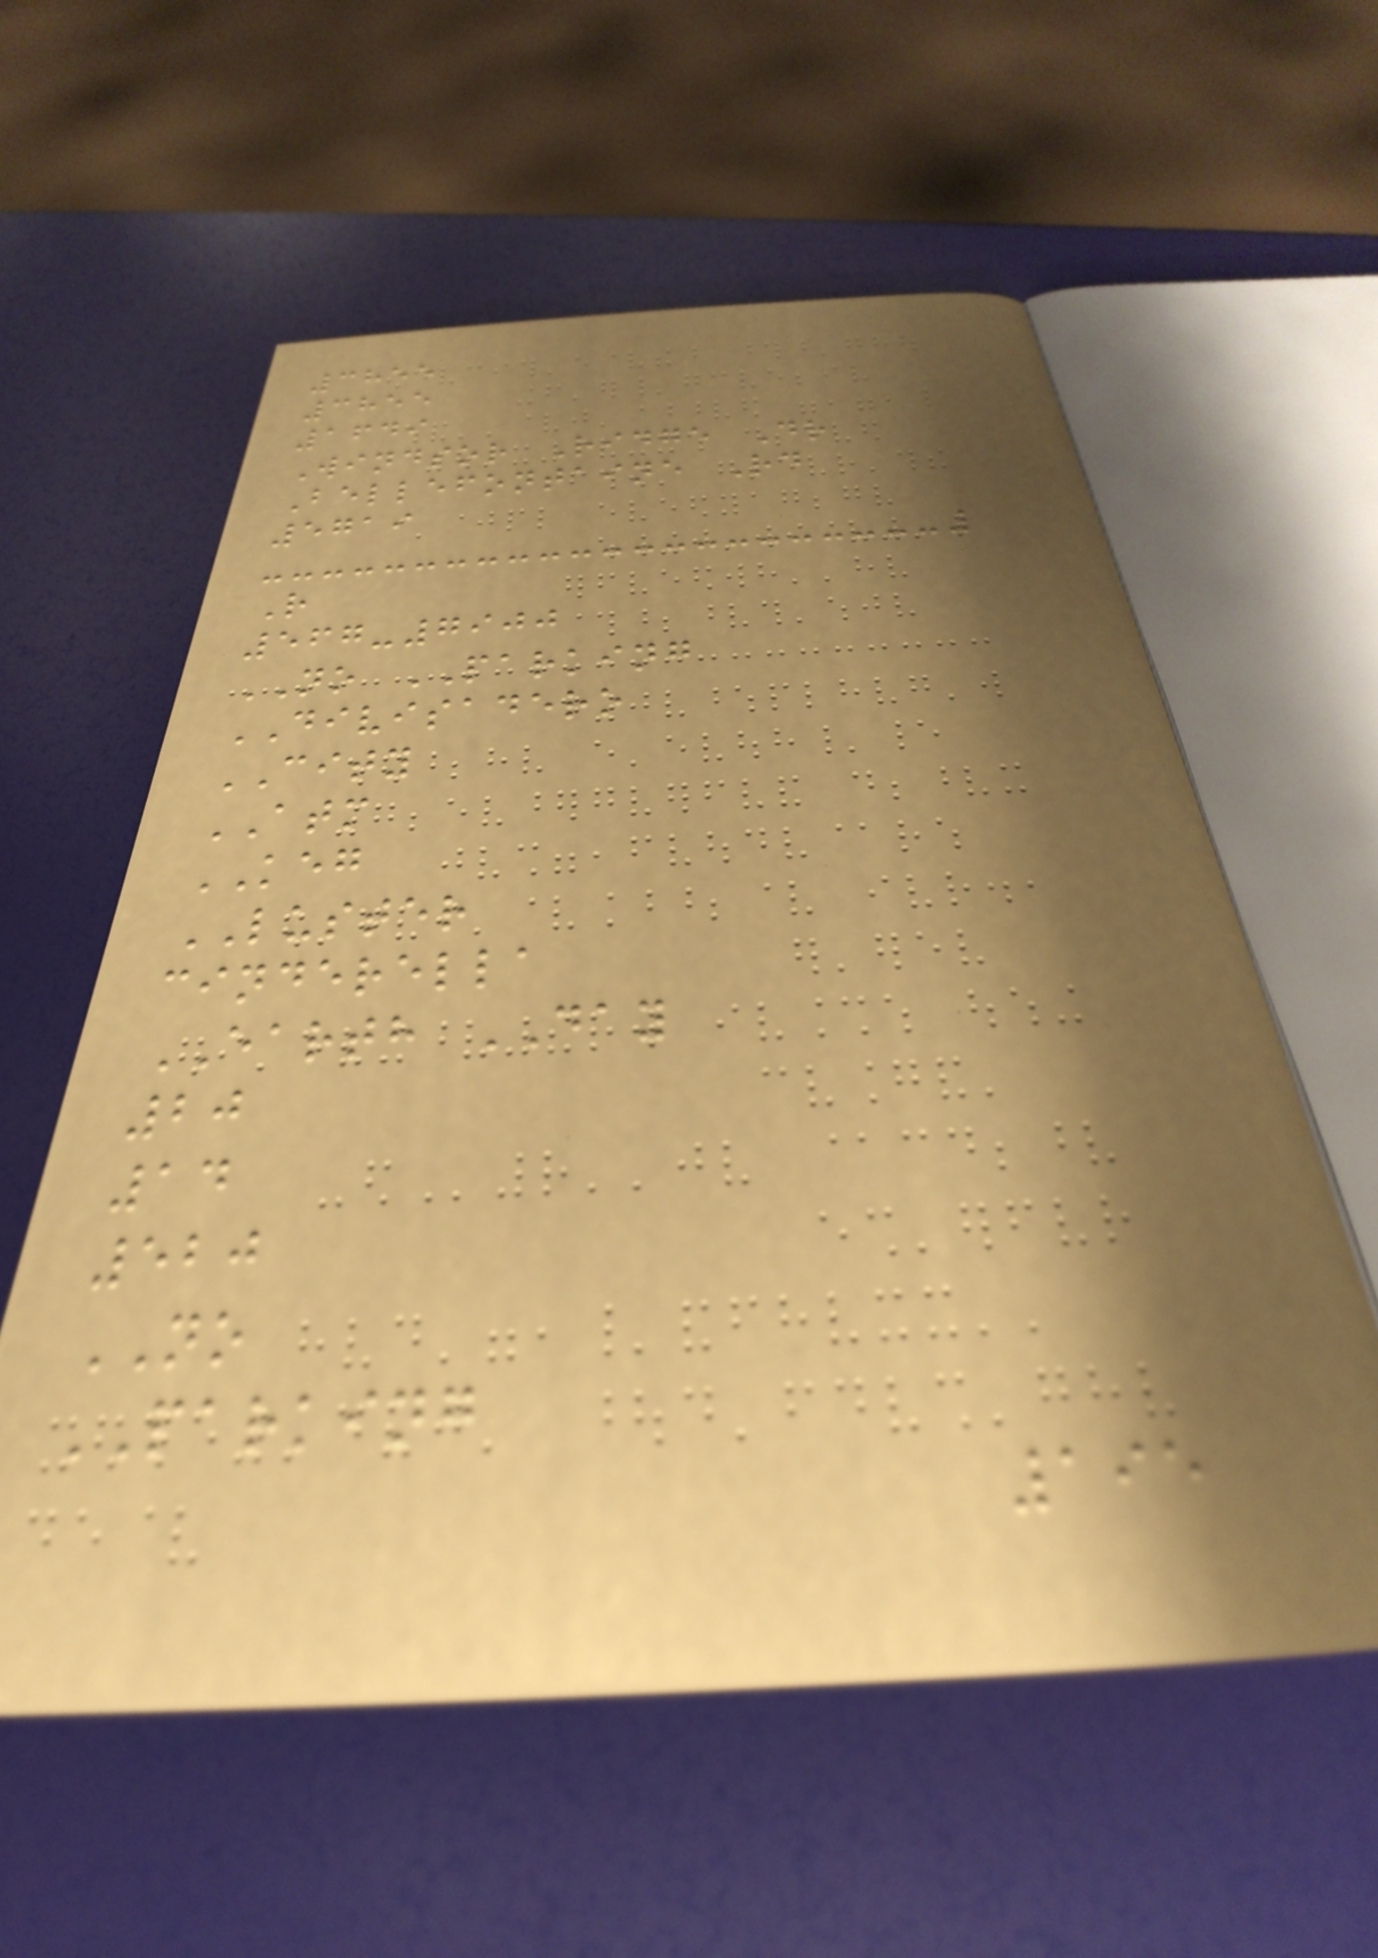3855
3855
1649
Windsor Ridge Dr
Bellefontaine Rd
5719
R
567-7900
NO PARKING
DIVISADERO
CITY
ATM
KEG
LUSTER
cinderella
EARTH DAY
20
14
520
NO
PARKING
195
